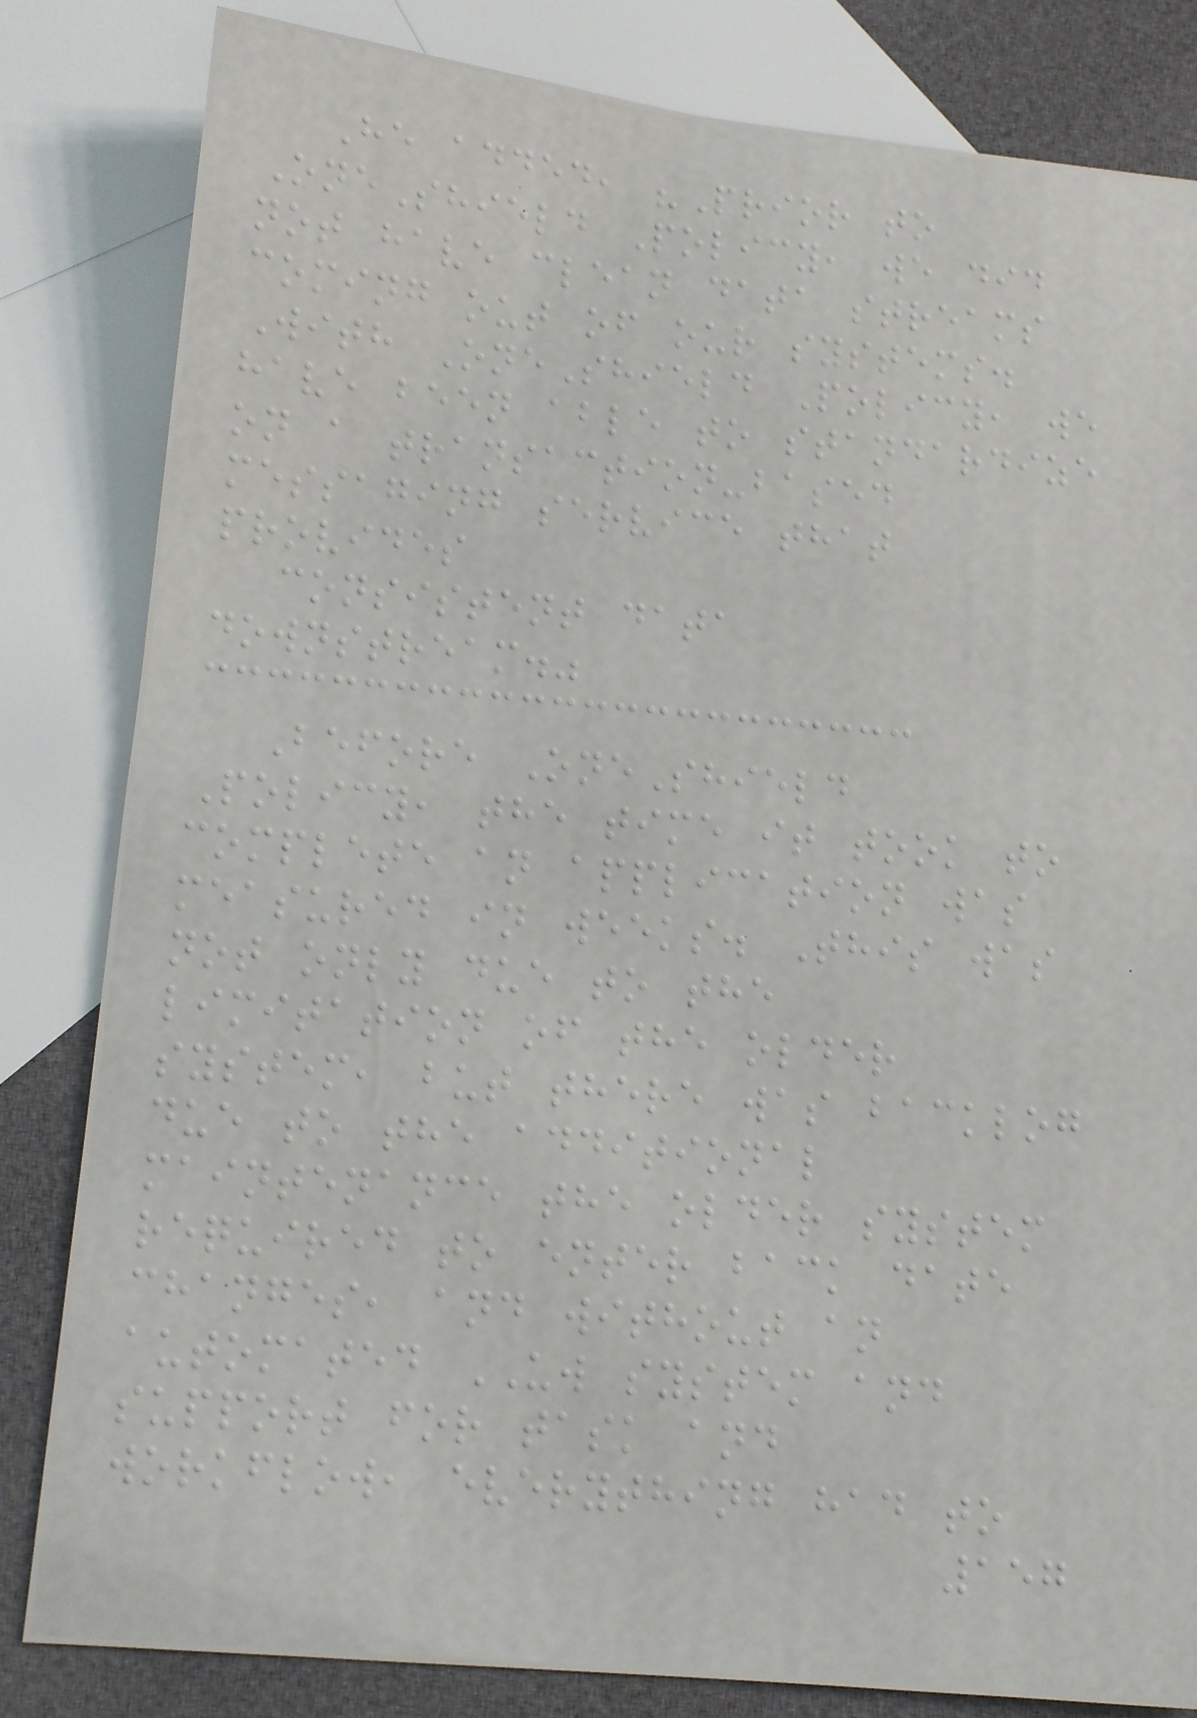He added, "Prior to
OneShield Policy, we did
not have clean data streams
coming out of our systems.
With OneShield Policy, we
have been able to standardize
on a transaction-based
messaging service that
provides
consistent data
downstream."
Before OneShield
Policy, the time it took to
complete an application was
measured in weeks. This was
not only due to the
limitation of the older
system, but there was backlog
due to the additional
maintenance the older system
required to enter back date
changes, and without an
automated UW system and
support for task and
workflow, everything had to
157
